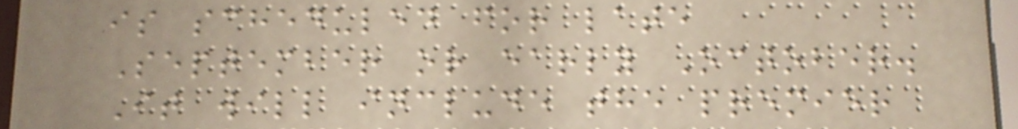is scheduled for late
September or early October.
It will include the premier
